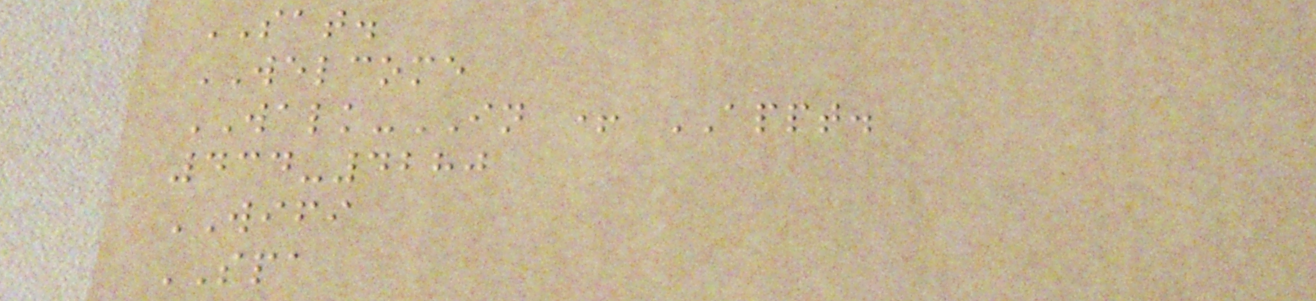SAT.
WELCOME
WALK-IN + APPT.
434-4280
WIFI
SPA
